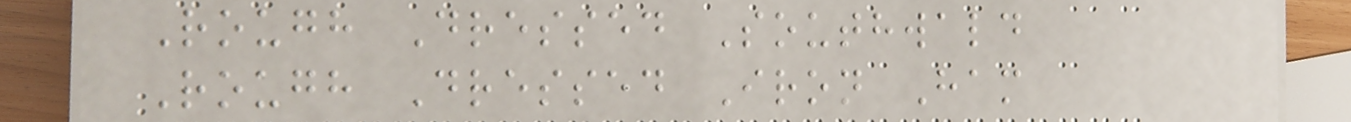Rough Dressed Southwald
Rough Dressed Iron Ham
